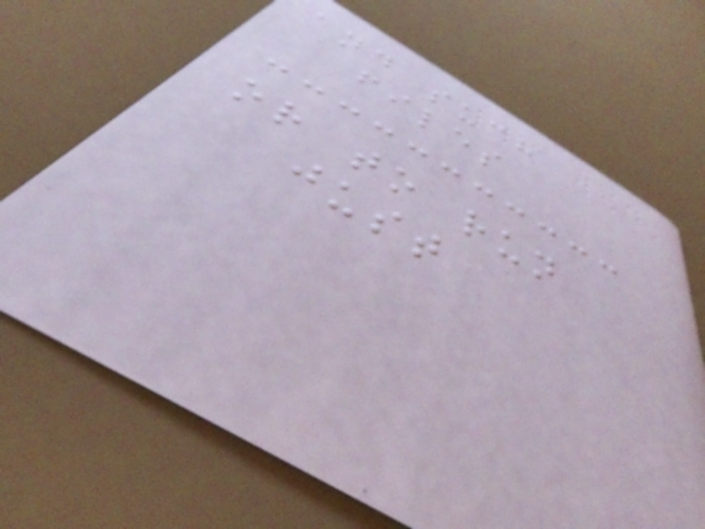and such
files
or to run
just
